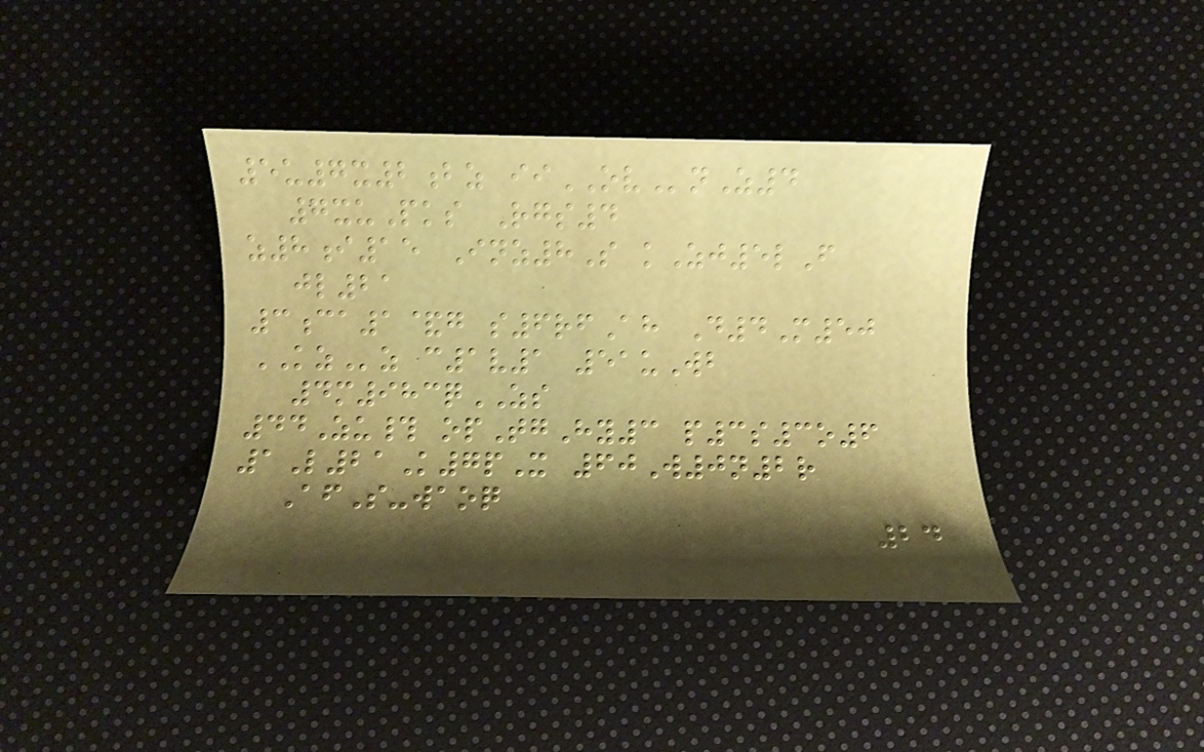5u7x2bz iiOVnZ4
7xuPks Rgs4
z8i15 Inz8S kZj5lF
jl21
3ca1&g s6rfAh D4M50
KZz c1v1 51uWb
4m983qZS
44Zu# opTgHy3 p3s3o6
1L21K7pX 60W0n2r
AfS-waoq
24
